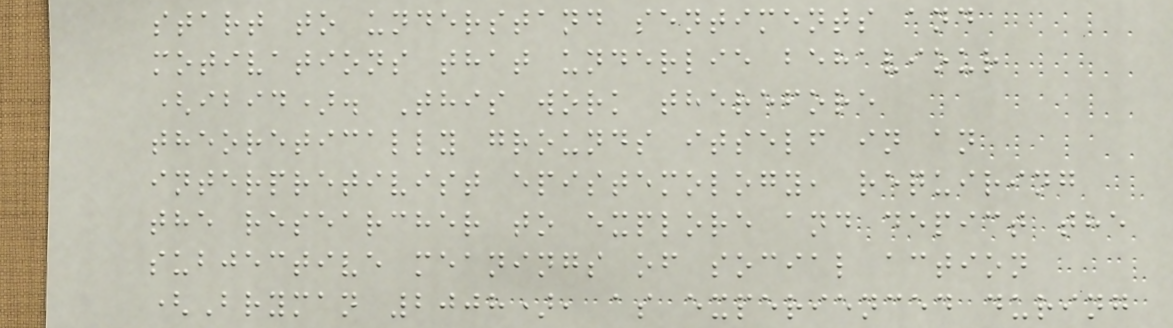start to understand sentiments and
motivations that underlie behaviour
(ibid). This work therefore
theoretically grounds itself in an
interpretivist epistemology, requiring
the researcher to explore and depict the
subjective meanings of social action
(Bryman 2008), as experienced during
